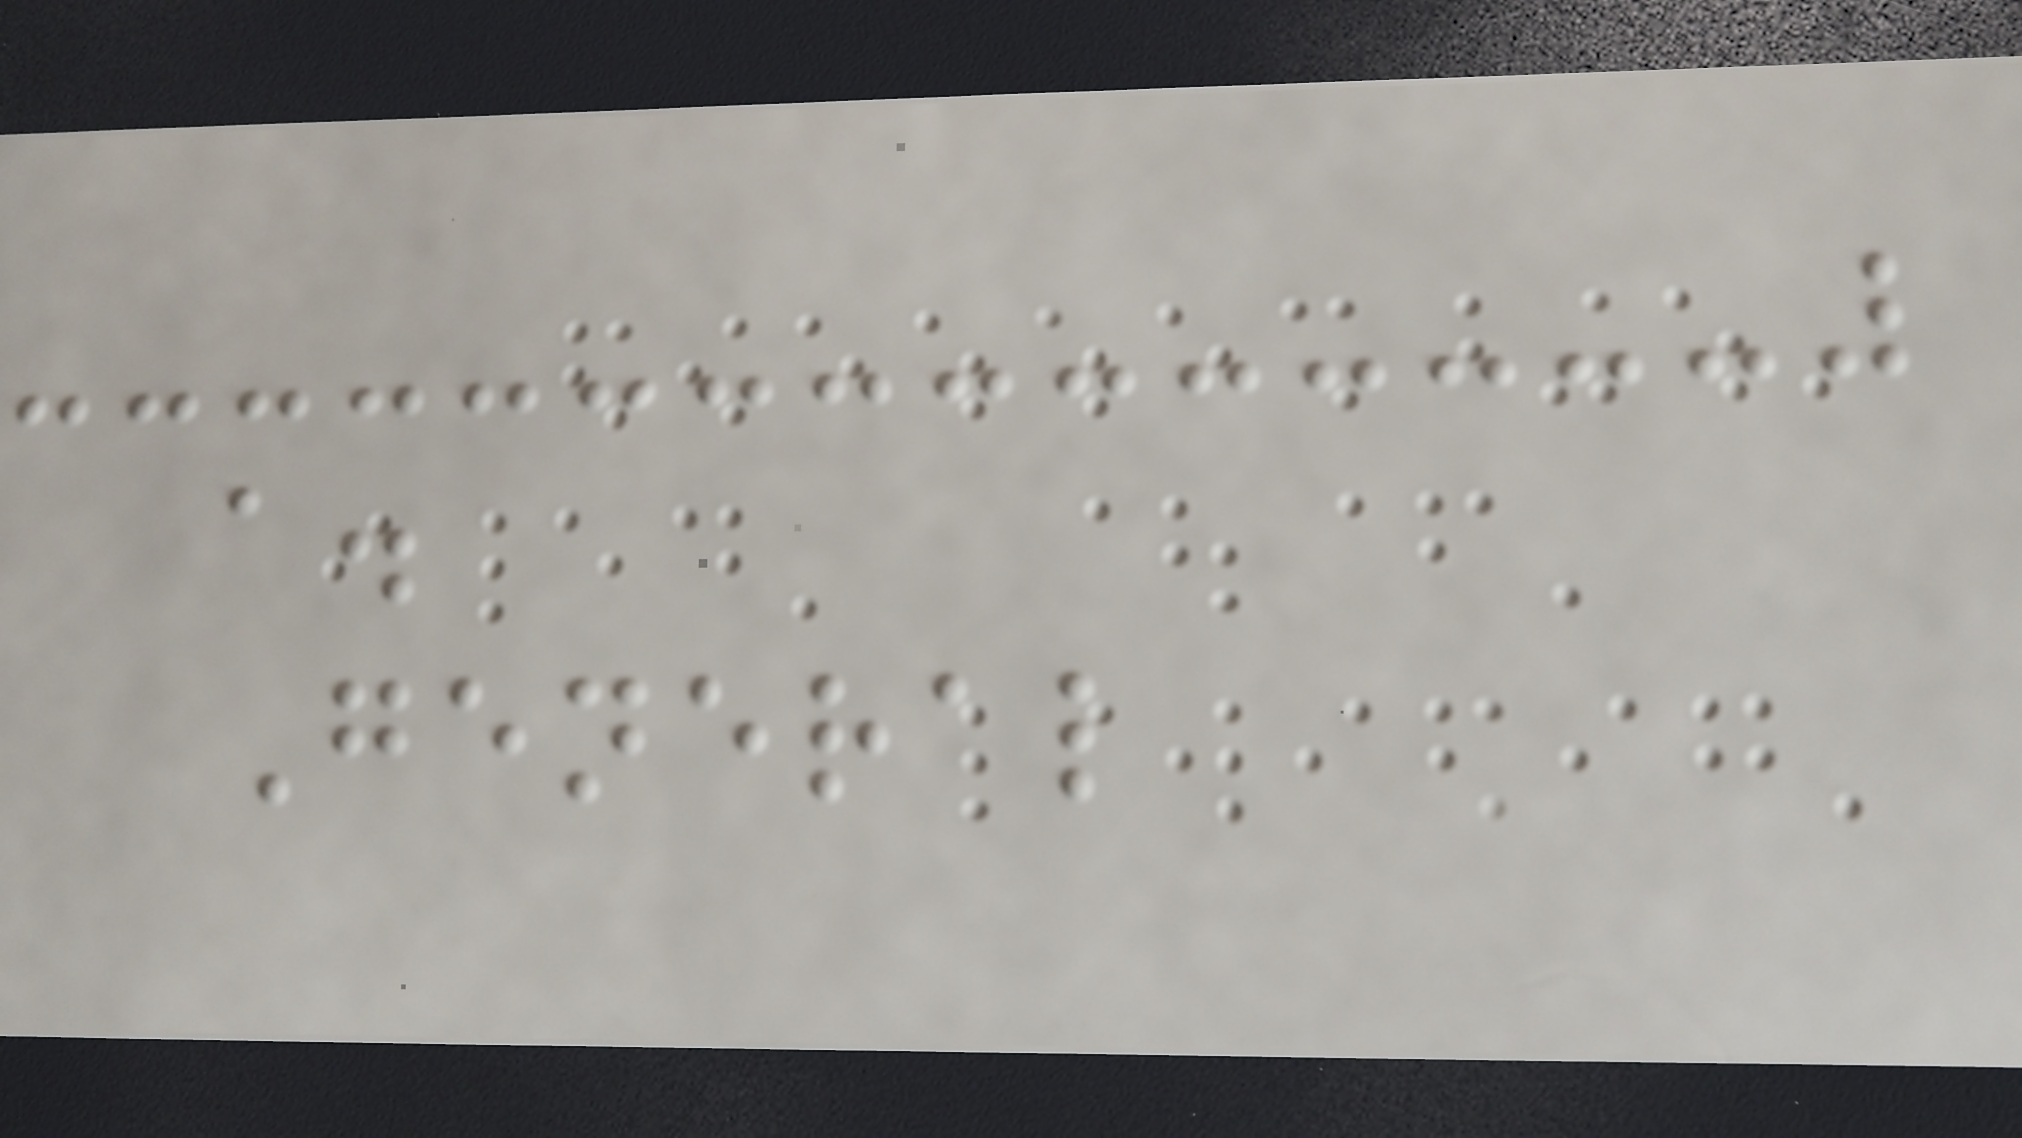a.
General
